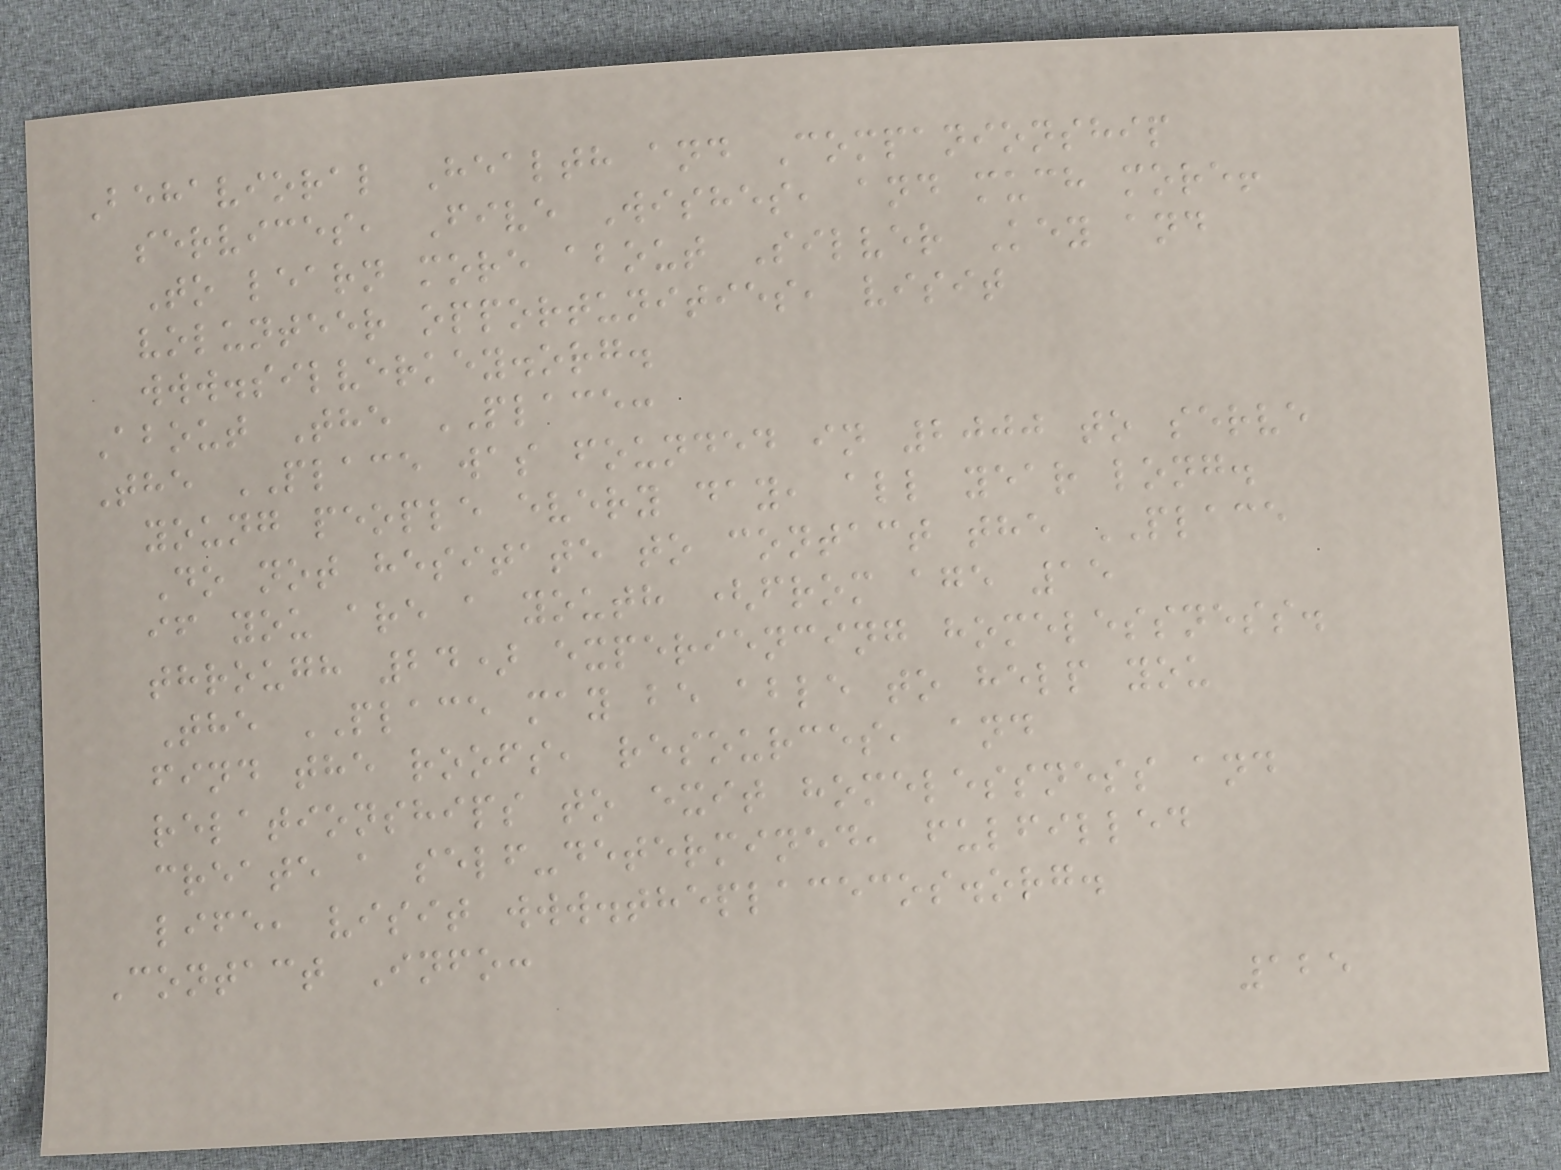Behavioral Health and Companionship
services, Five Wishes, and much more!
To learn more about Silver Key and
volunteer opportunities, visit
www.silverkey.org.
About The PLACE:
The PLACE was founded in 2000 to serve
young people every day, all year long.
Do not hesitate to contact the PLACE
if you are a youth (from age 15
through 24) experiencing homelessness.
The PLACE may be able to help you
find the roofs, resources, and
relationships to exit homelessness and
create a self-determined, fulfilled
life, visit www.theplacecos.org.
Contact Info:
125
